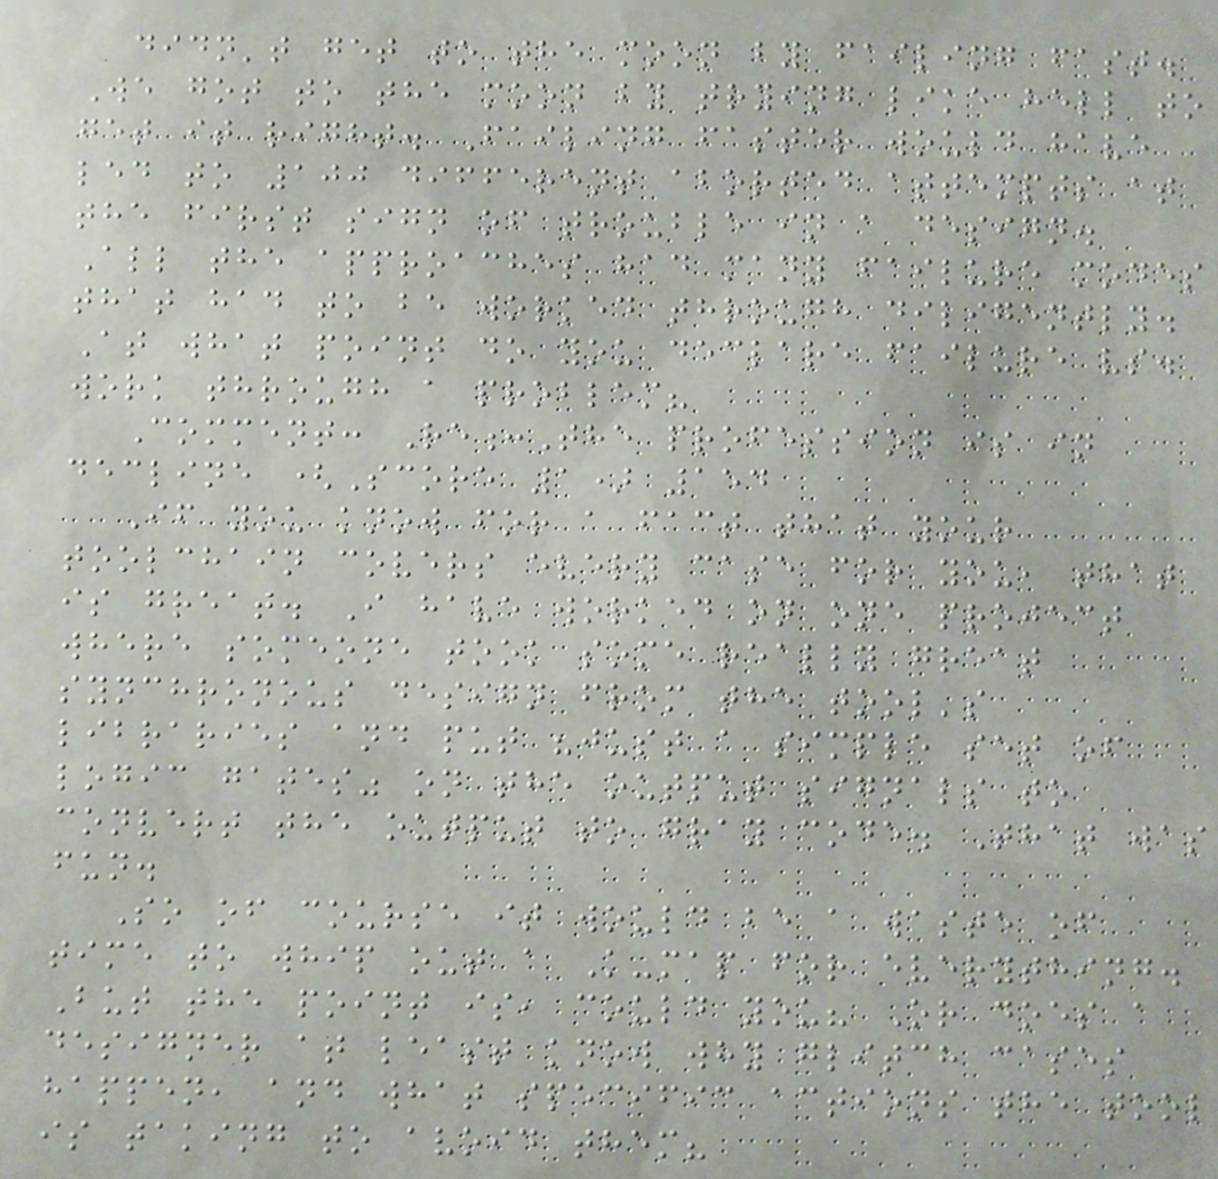didn't get to the moon by failing fast.
We got to the moon by trying like hell to
get it right. Failing faster would have
led to 100 different aborted attempts at
the first sign of trouble in a design.
All the approaches had many failure modes
that had to be worked through diligently.
At what point do you declare failure vs.
work through a problem?
Comment: Re:The profession is in
decline (Score 1) 154
If you know for a fact that your
toolchain covers every case for you, that
is great. I have worked on one project
where someone took some really great
synchronous design from the tool's
libraries and put "just a simple set of
logic gates" on the output signals to
convert the output to gray code. That was
fun.
So of course it would be a waste of
time to whip out a K-map for everything.
But the point is, could you? Or does a
designer at least know why glitch cases
happen, and what specific actions the tool
is taking to avoid them?
